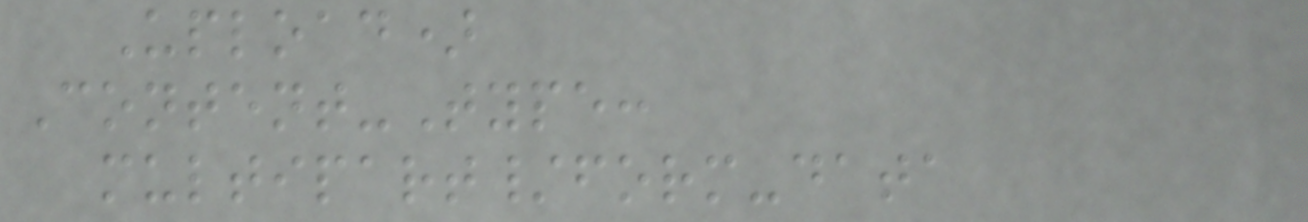Upload)
Content-Type:
multipart/form-data
